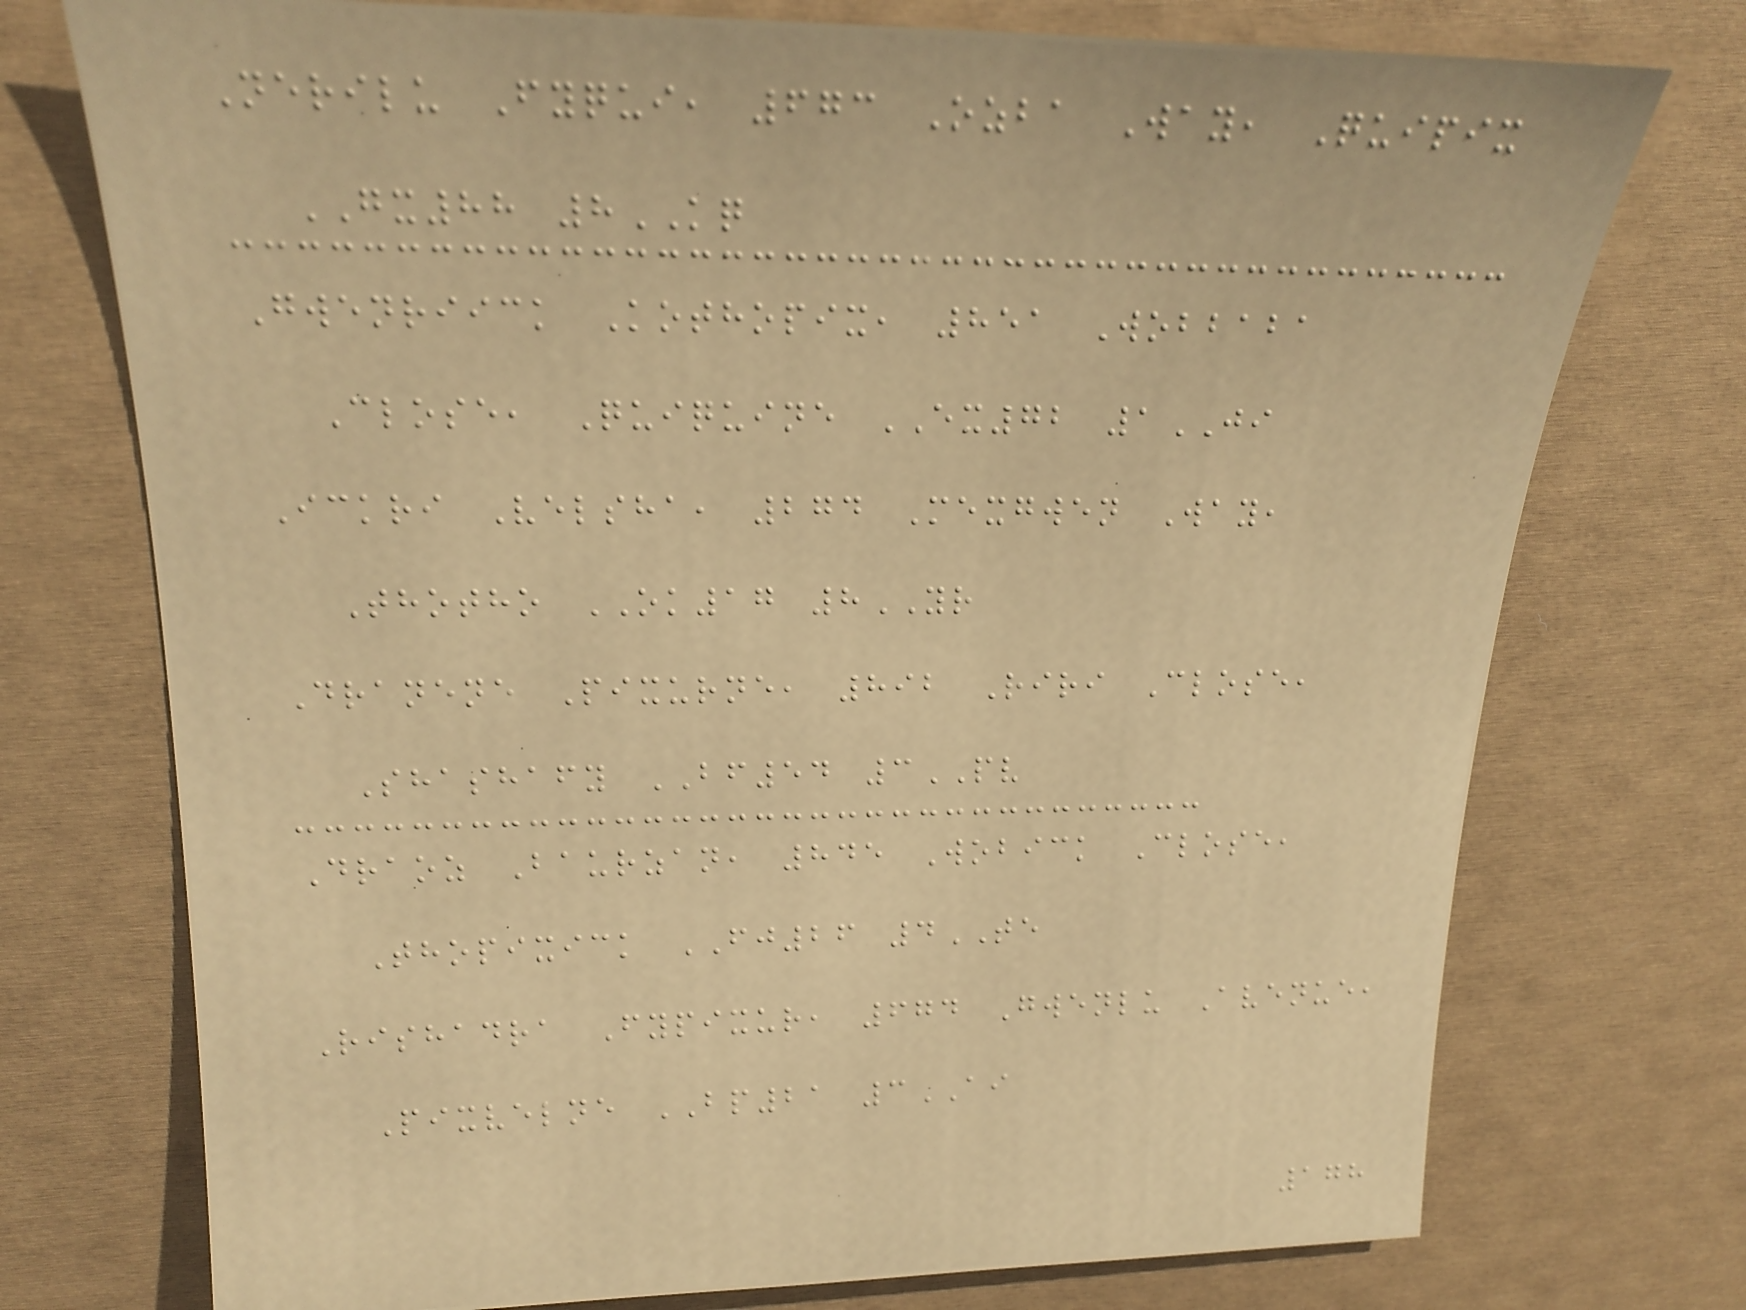Nerilu Fyqui, 673 Ozba Way, Quipix
GX88 8KQ
Gwenriick Kothopix, 851 Wobbaba
Close, Quiquine EX72 1JI
Ickri Velsha, 274 Mexgwen Way,
Thotho OK17 8YR
Dranene Pixurne, 892 Riri Close,
Shashafy BF54 3PV
Draoz Baurzan, 845 Wobick Close,
Thopixick FJ26 4TE
Rishadra Fypixur, 674 Gwenlu Avenue,
Pixvelne BP21 3AI
178
